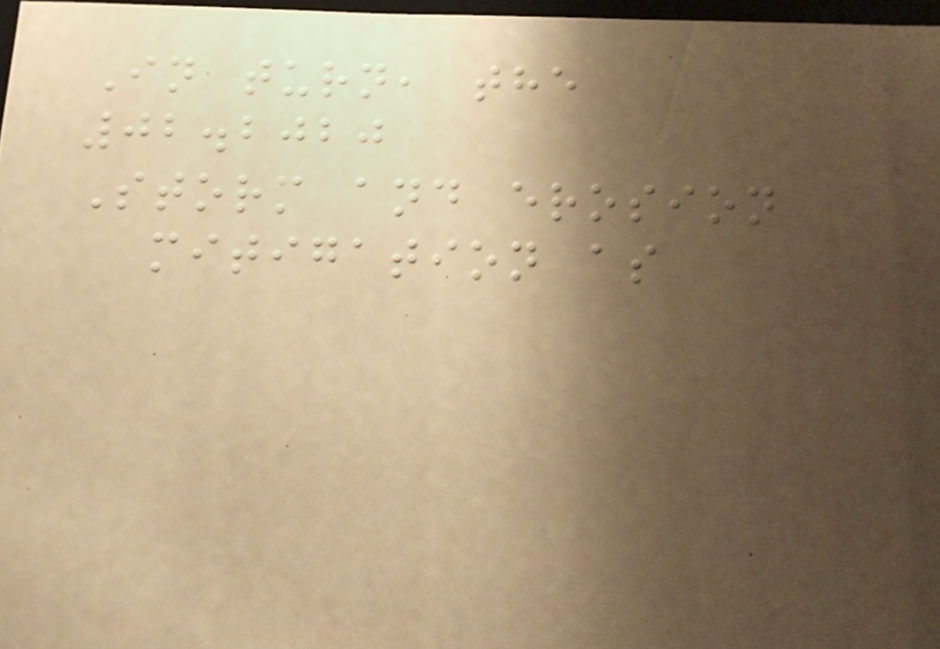In turn, the
02.2020
Storm and erosion
mitigation as
